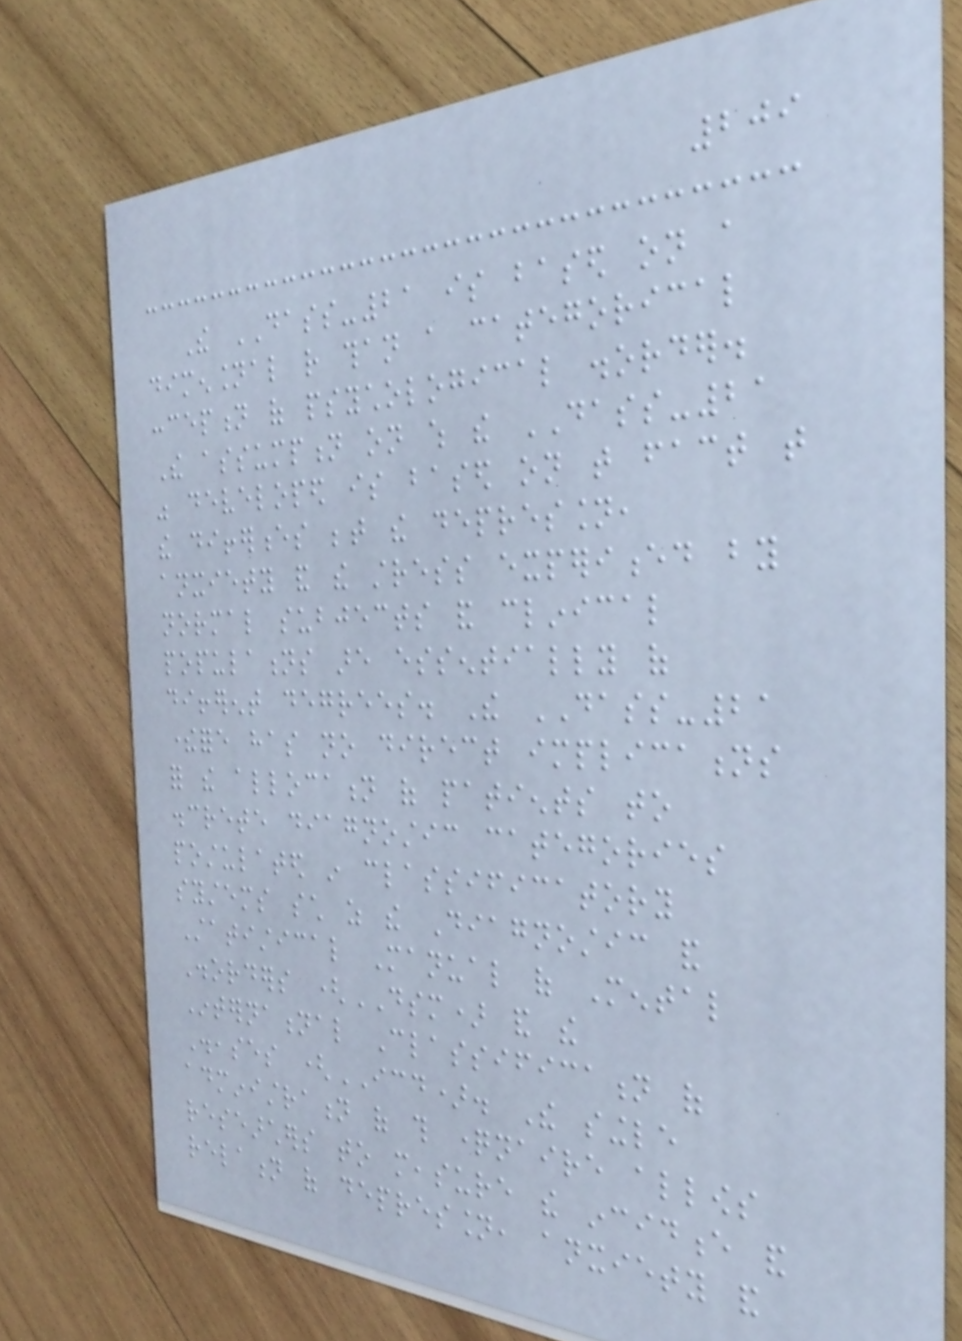209
The DASS-21 is based on a
dimensional rather than a categorical
conception of psychological disorder.
The assumption on which the DASS-21
was developed is based on that fact that
the differences between the depression,
anxiety and the stress experienced by
normal subjects and clinical
populations are essentially of
different degrees. The DASS-21
therefore has no direct implications
for the allocation of patients to
discrete diagnostic categories
postulated in classificatory
systems such as the Diagnostic and
Statistical Manual of Mental
Disorders (DSM) and the
International Classification of
Diseases (ICD). The single
administration of this questionnaire allows
researchers to measure the incidence and
relation of depression, anxiety and
